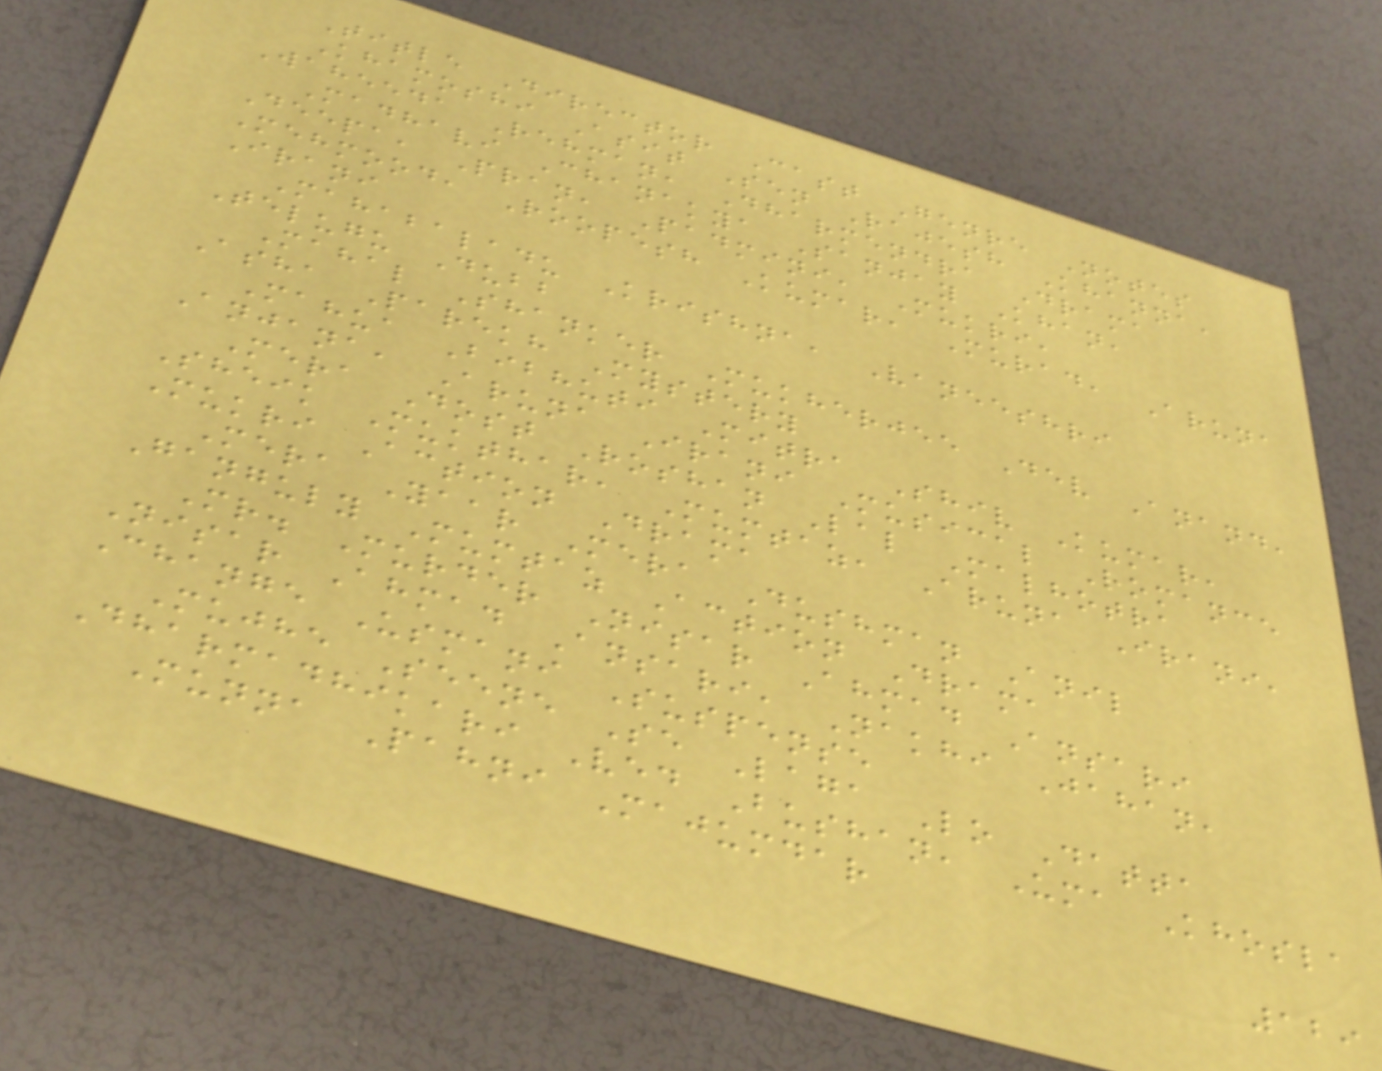Title Director Cast Genre Notes
Khamoshi Asit Sen Rajesh Khanna,
Waheeda Rehman, Dharmendra Drama
Madhavi Chanakya Sanjay Khan,
Deepa, Pran, Padmini, Mukri,
Mehmood, Roopesh Kumar, Murad, Aruna
Irani
Mahabaladu Krishna, Vaneeshri
Telugu Dubb
Mahal Shanker Mukherjee Dev Anand,
Asha Parekh Mystery
Mahua Bibhuti Mitra Shiv Kumar,
Anjana, Aruna Irani Musical Romance
Mera Dost Roshan Lal Malhotra
Sheik Mukthar, Mumtaz, Aruna Irani,
Mukri Action Drama
Mera Yaar Mera Dushman Anil
Ganguly Mumtaz Action Drama
Mr. Murder Nisar Ahmad Ansari
Nisar Ahmad Ansari, Nakhi Jahan,
Change Usmani Suspense
Mujhe Seene Se Laga Lo Datta
Dharmadhikari Ved Bushan, Uma Khosla
Munna Pahni Majumdar
129
